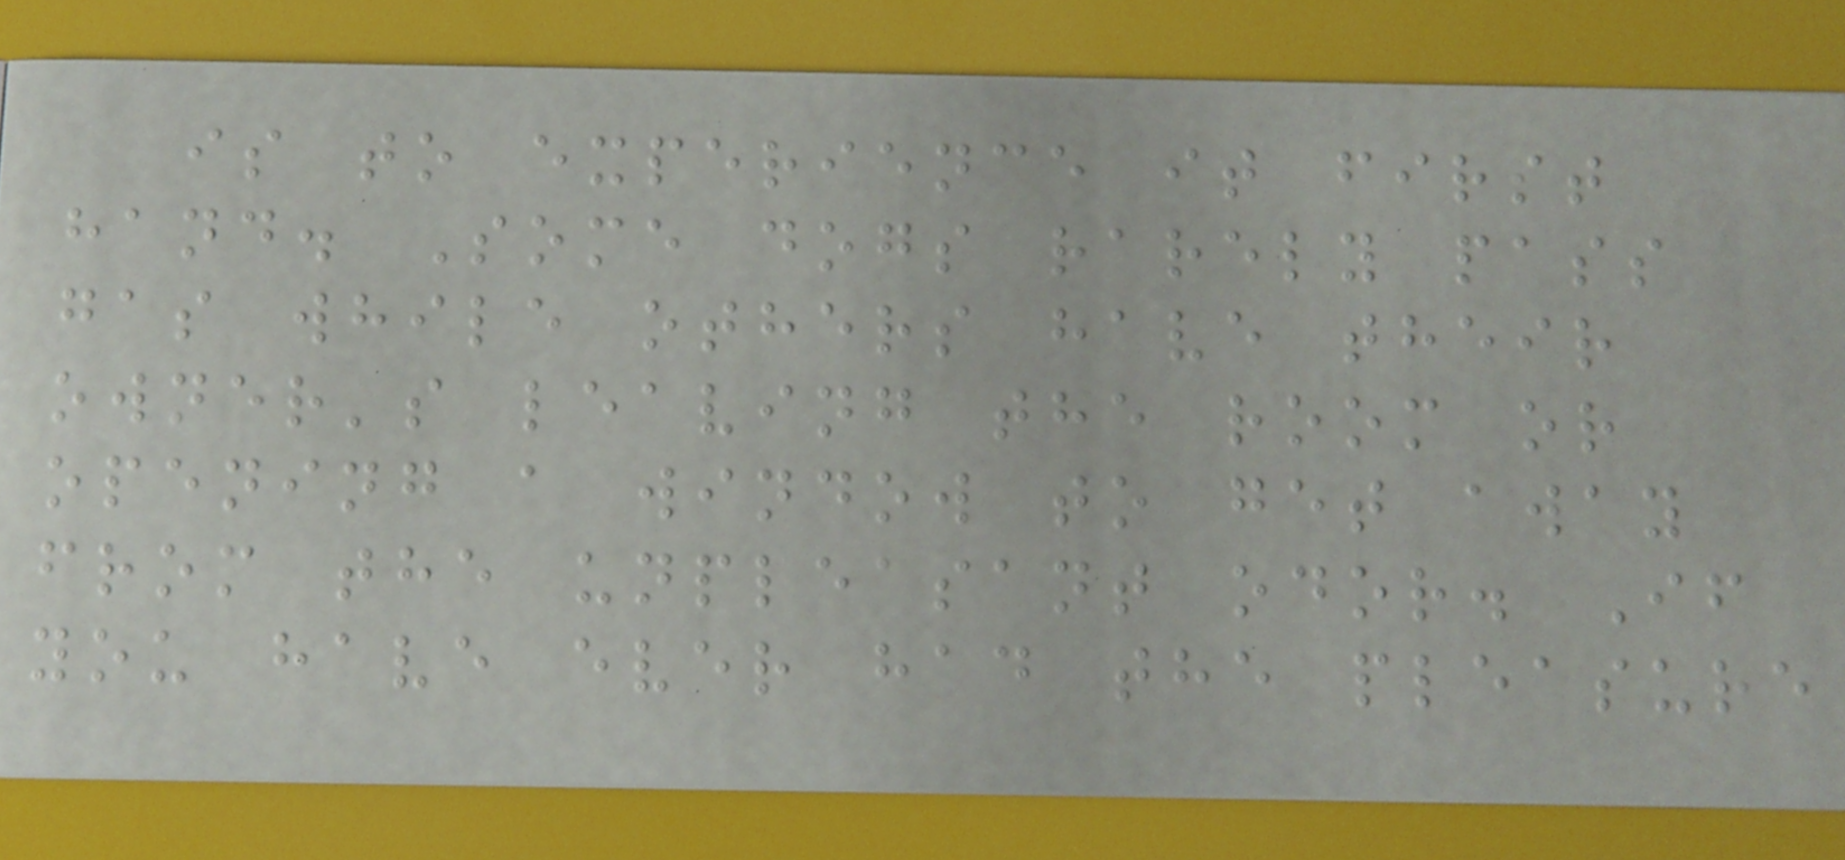is to experience it first
hand. Some dogs rarely pass
gas while others have their
owner's leaving the room or
opening a window to get away
from the unpleasant odor. If
you have ever had the pleasure
